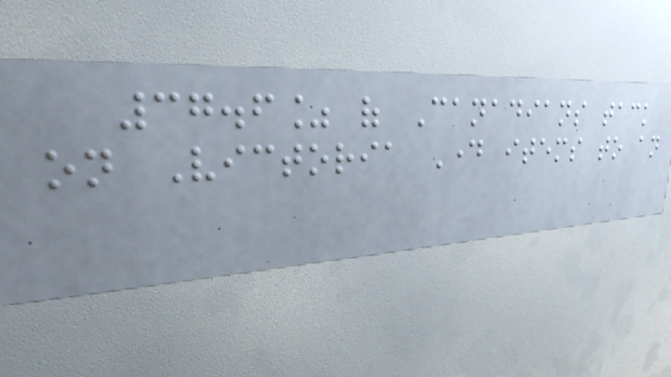37.6% of Canadians tack
on Victoria Day items to an
